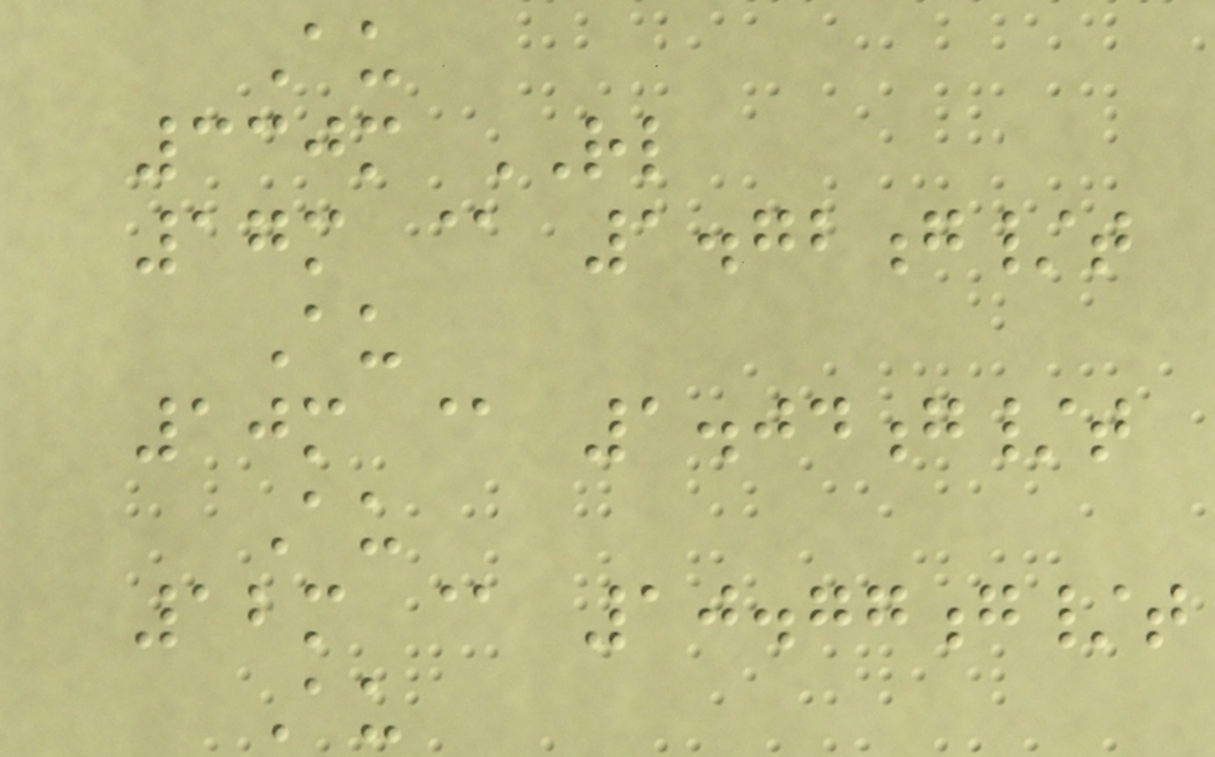Au
330m RL
17m @ 1.72g/t
Au
10m @ 1.04g/t
Au
12m @ 10.77g/t
Au
